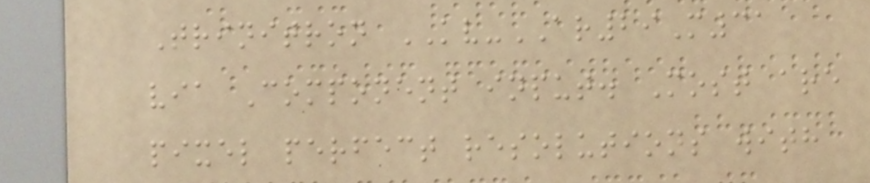Trinitron KV-AR29M31
via Component input. Most are
pixel perfect resolutions with
